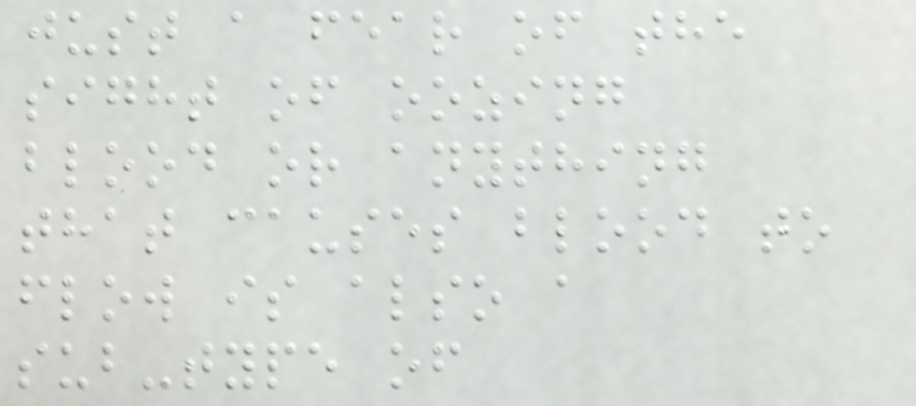just a fear of the
sight of oozing
blood or anything
that causes blood to
flow is also a
sub-type of
